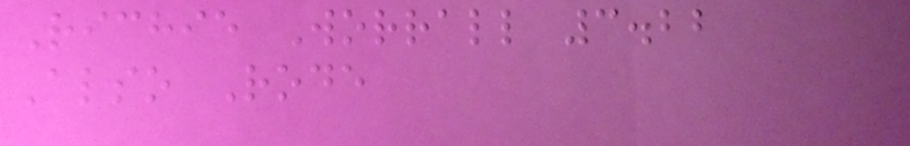Richie Worrall 3.22
Also Rode
